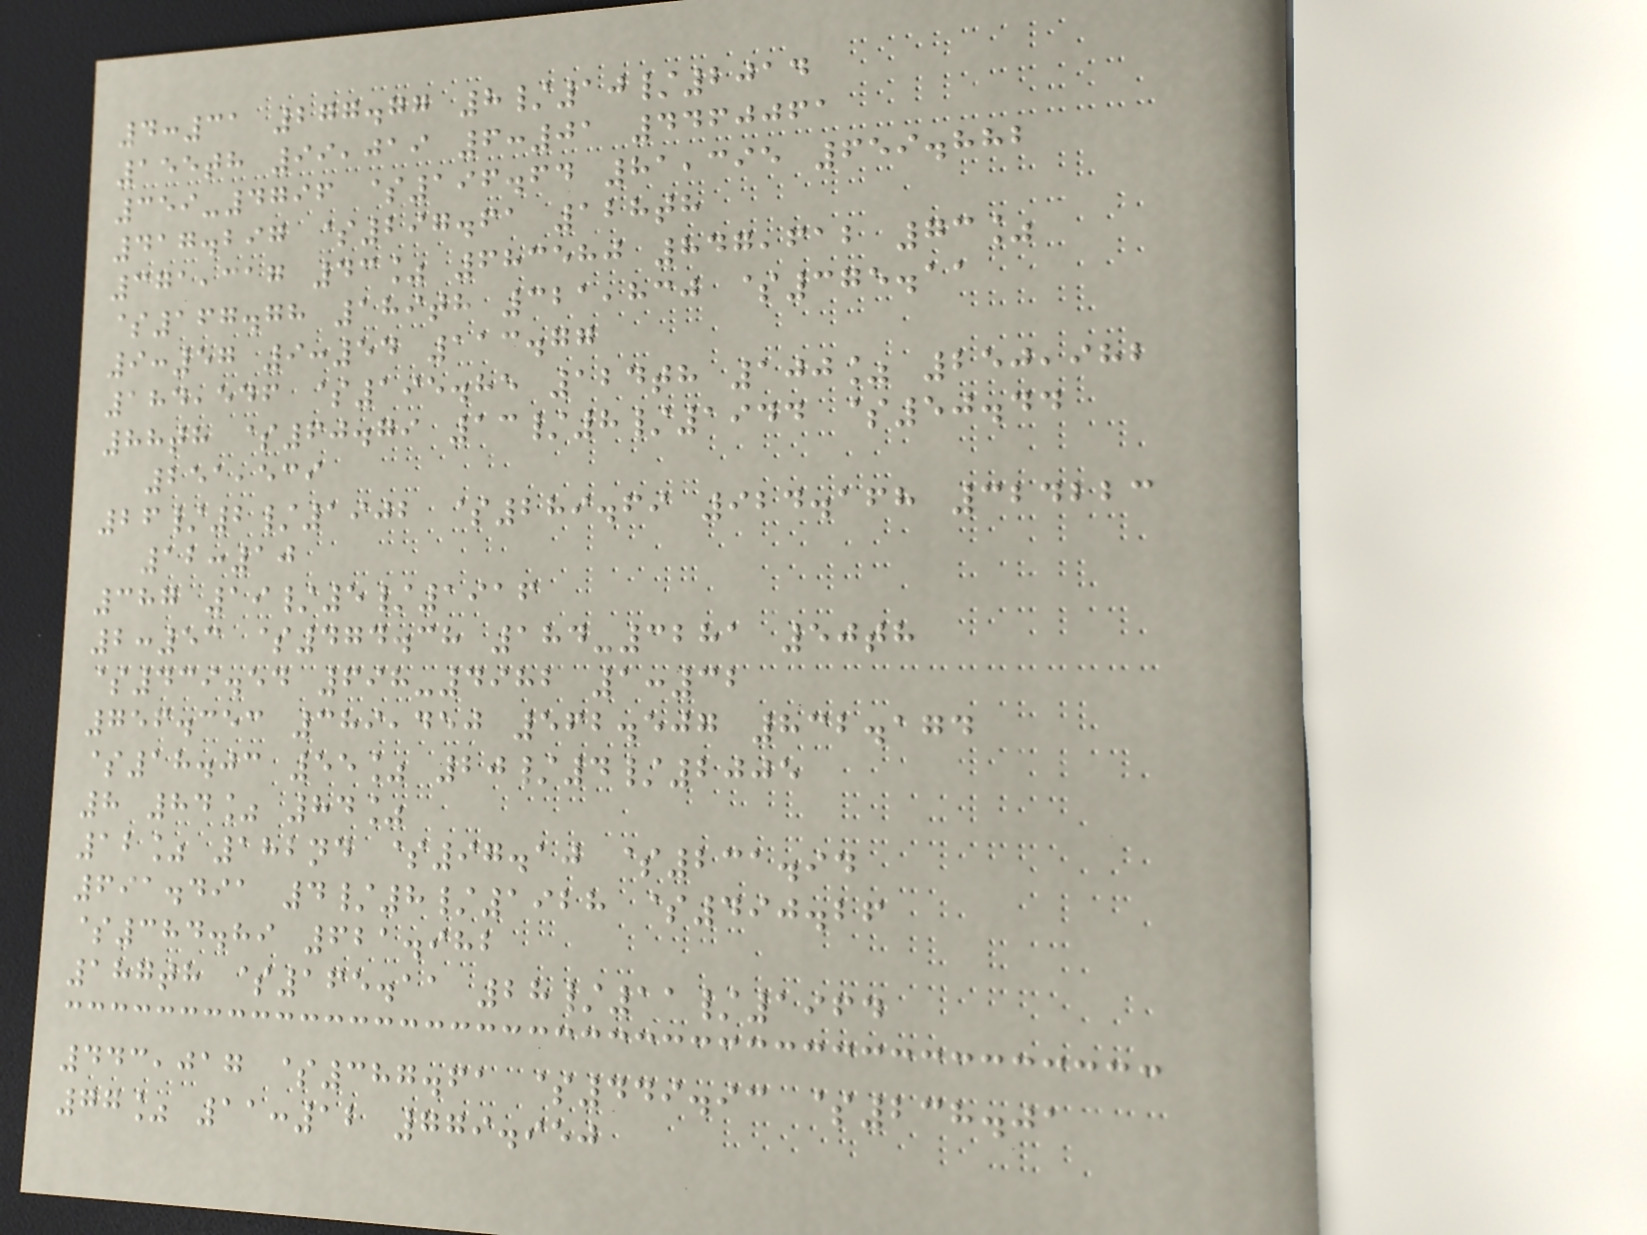4:31 277.77 8/10/2014
155th 99,019 6:01 4460061
359-4796 $196.64 81,395 659.882
417.297 $297.61 128th
371,317 43% 683580 847,612 73%
$167.78 189th 321,830 $375.11
9:57 9:54 113.77
184,546 $195.85 124th 100% 250,982
88th $60.79 13/8/1944 $50.44
251,539
26/2/1902 $289.69 924.168 324223
12:10
387 19/5/1916
2:53 $474.38 184-3281 50th
$439.54 698-4982 1:32
756.353 389,450 562.507 832.174
$18.03 55% 20/4/2005
8 84% 84%
12% 182nd $97.10 $231.94
691.491 4/8/1928 $490.26
$384.89 621.982
187th $165.11 28/11/1964
443,017 $387.61 $449.93 $238.01
77% 11:12 779.950
